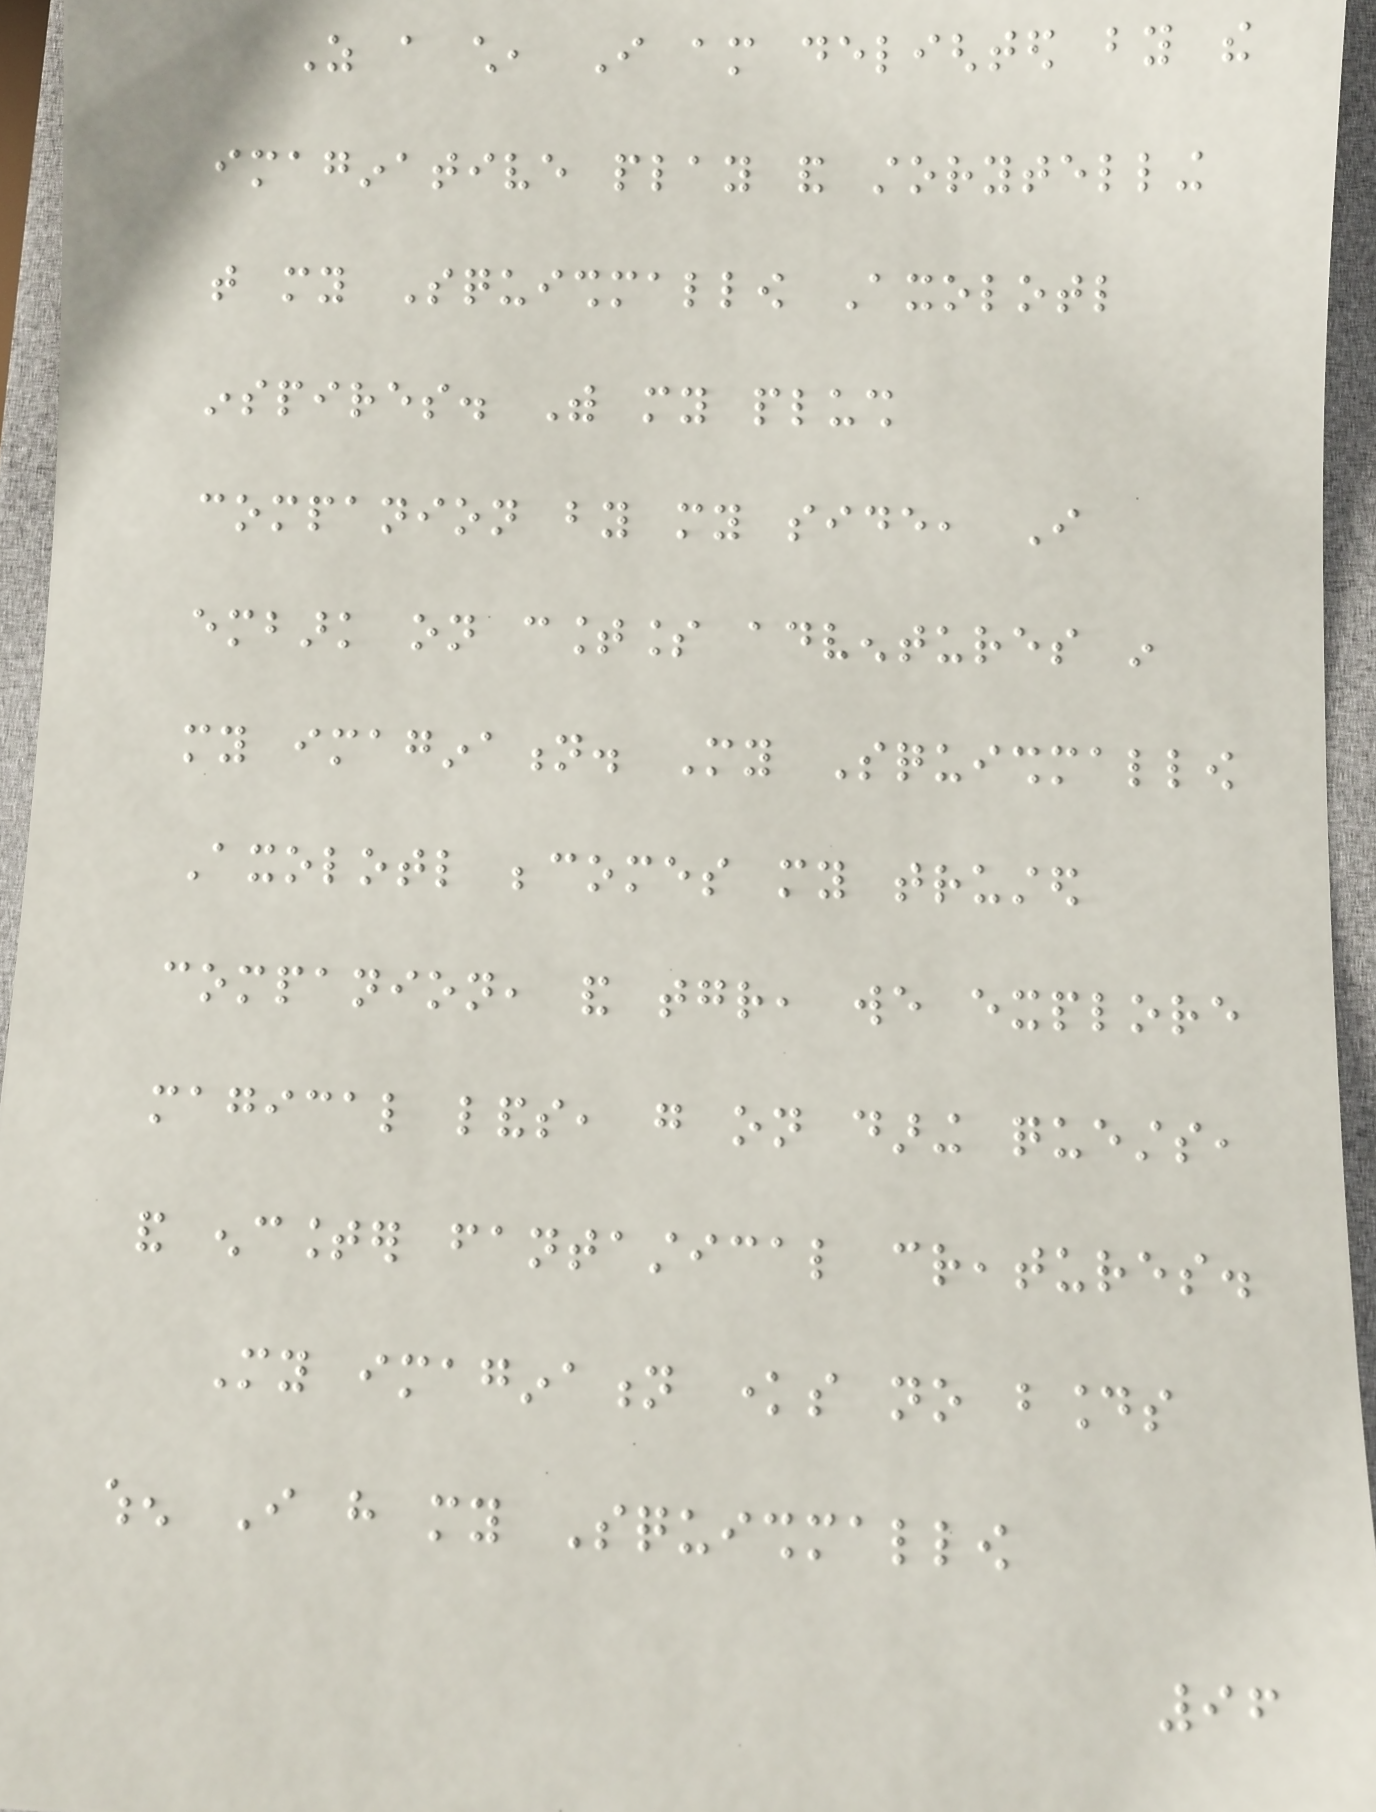As a child, I am delighted by the
imaginative play and storytelling
that my Squishmallow Axolotl
inspires. With my plush
companion by my side, I
embark on countless adventures in
my imagination. My Squishmallow
Axolotl becomes my trusted
companion, and together, we explore
magical lands, go on daring quests,
and encounter fantastical creatures.
My imagination knows no bounds
when I have my Squishmallow
96
